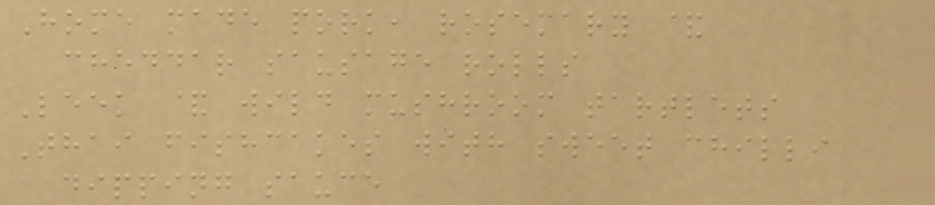Home made pork, rosemary &
cheddar sausage rolls
Leek & wild mushroom tartlets
Thai fishcakes with sweet chilli
dipping sauce
